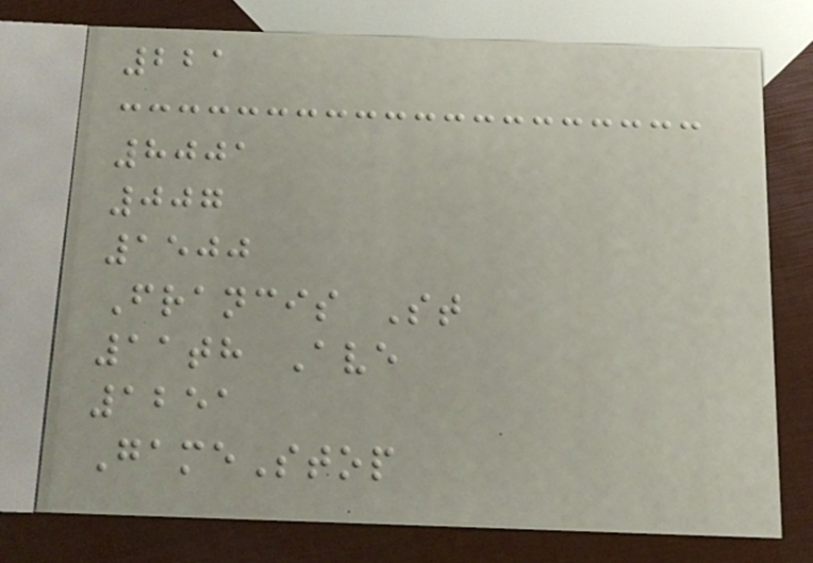221
8001
007
1500
Francis St
11th Ave
1251
GameStop
